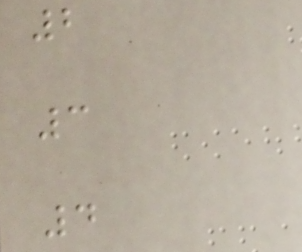2
3
4
